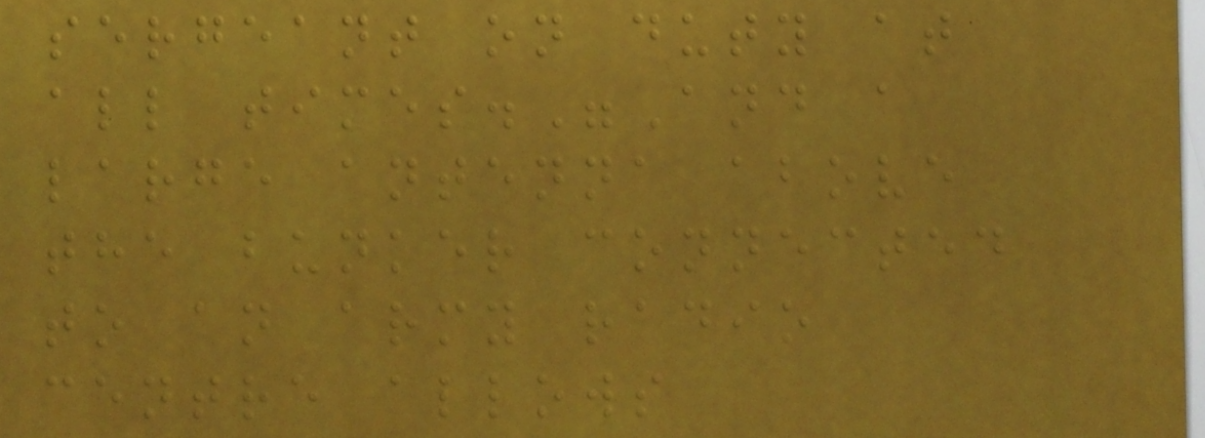sergeant on duty at
all times."And a
large antenna above
the bunker connected
to an army radio
centre allows
